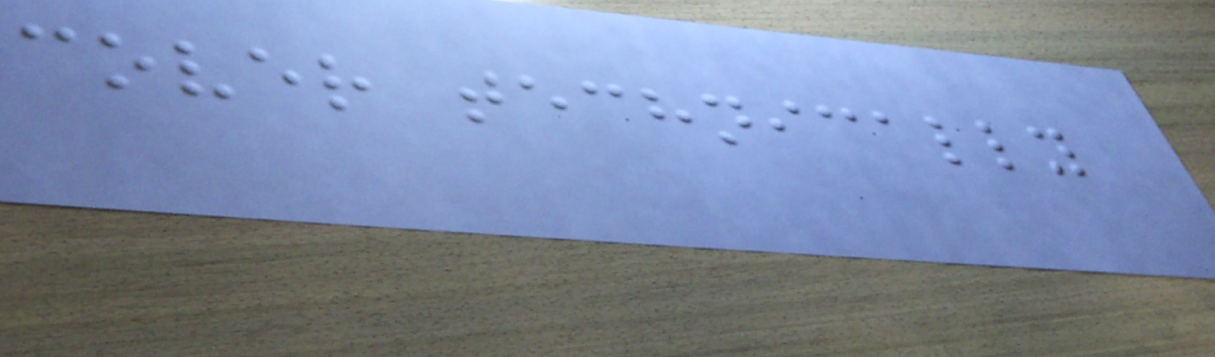cover technically
